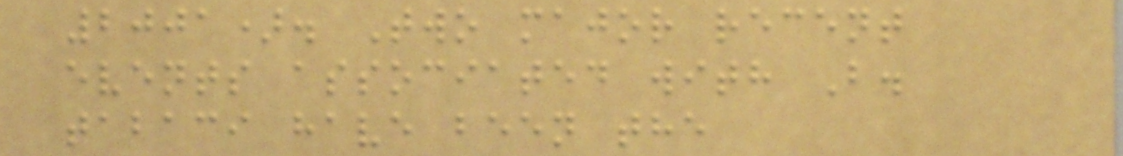2001). Two major recent
events associated with B.
tabaci have been the
